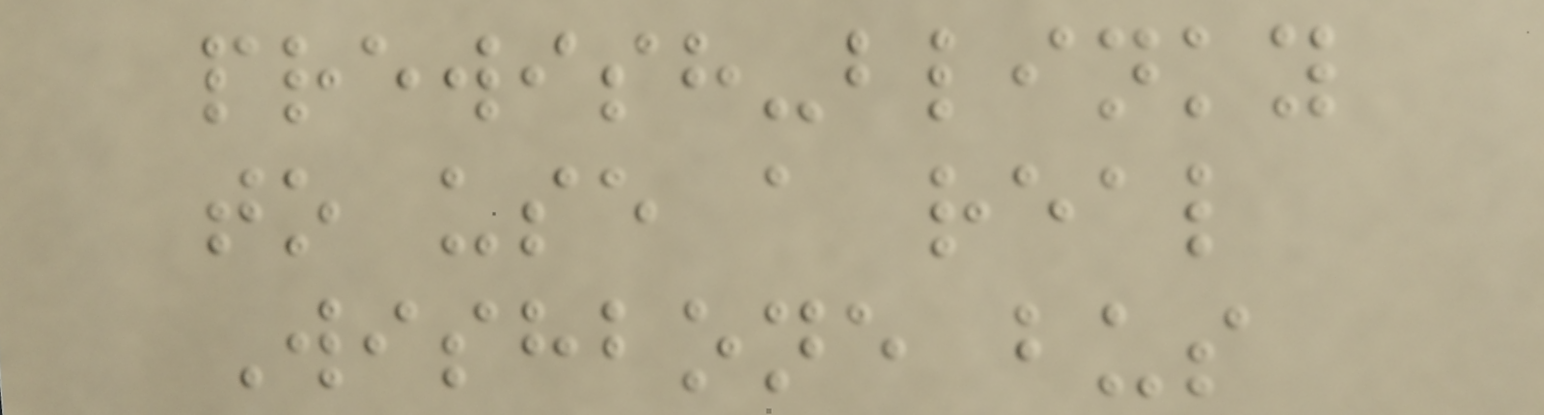prewish-blinky
to use a real
Wishbone bus
